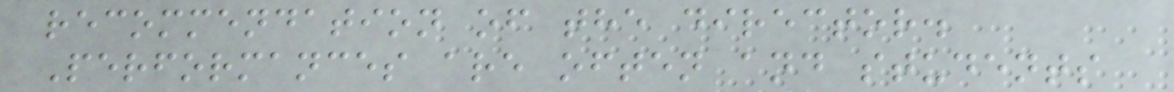recommendation of the director.
Performances are often and students
